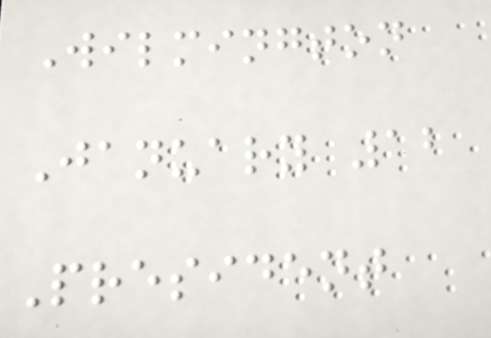Wilmington
January 12
President
